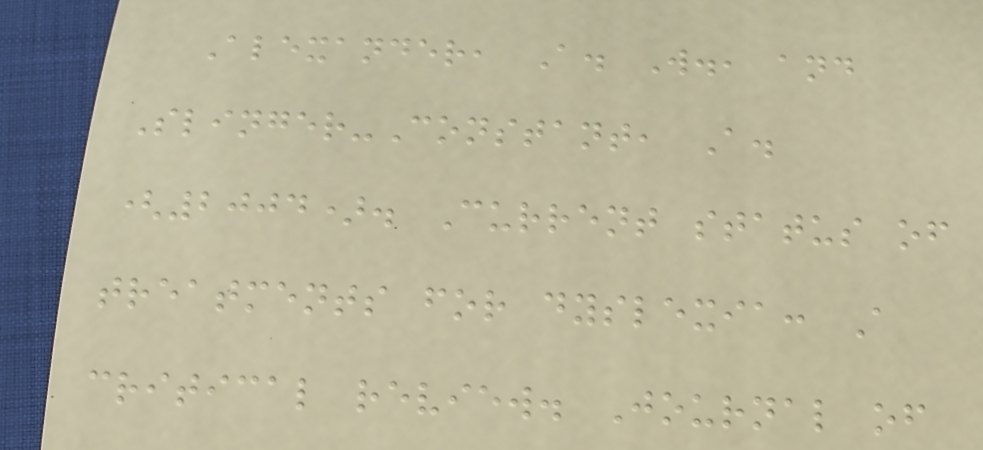Alexander, A. W., and
Slinger-Constant, A.
(2004). Current status of
treatments for dyslexia: A
critical review. Journal of
